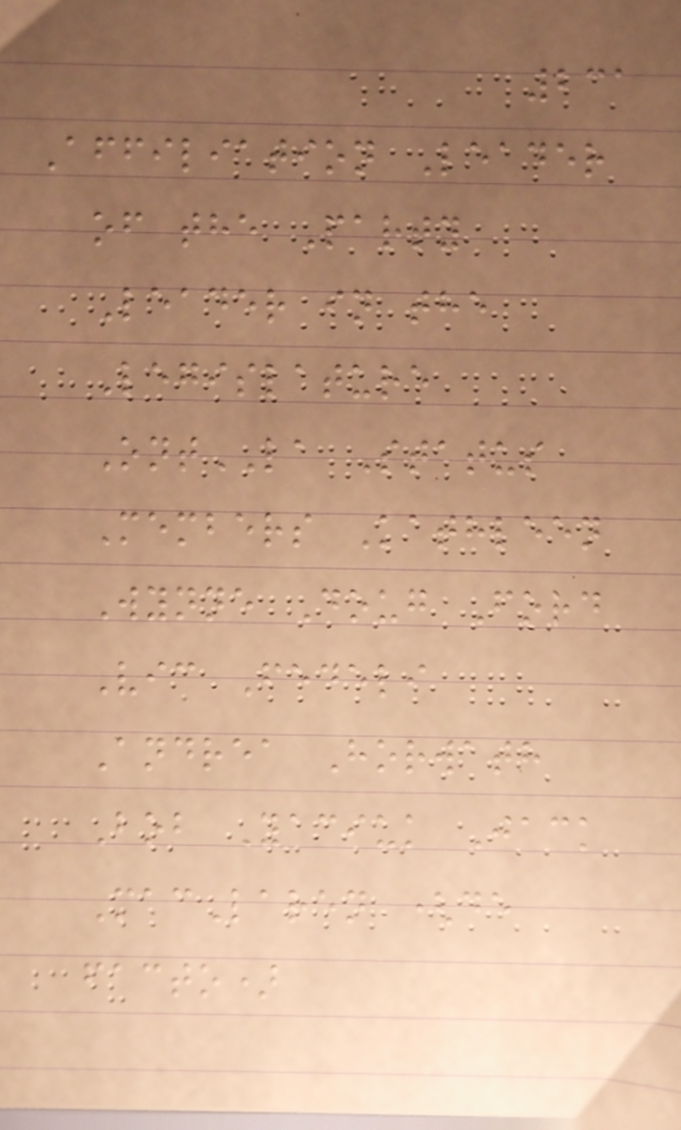231
Affiliation Leader
of the Party
Leader in the
Legislature
OntLA Status
Members Kathleen
Wynne Doug Ford
Vic Fedeli
Andrea Horwath
Bob Yaciuk Jack
MacLaren (de
facto)
